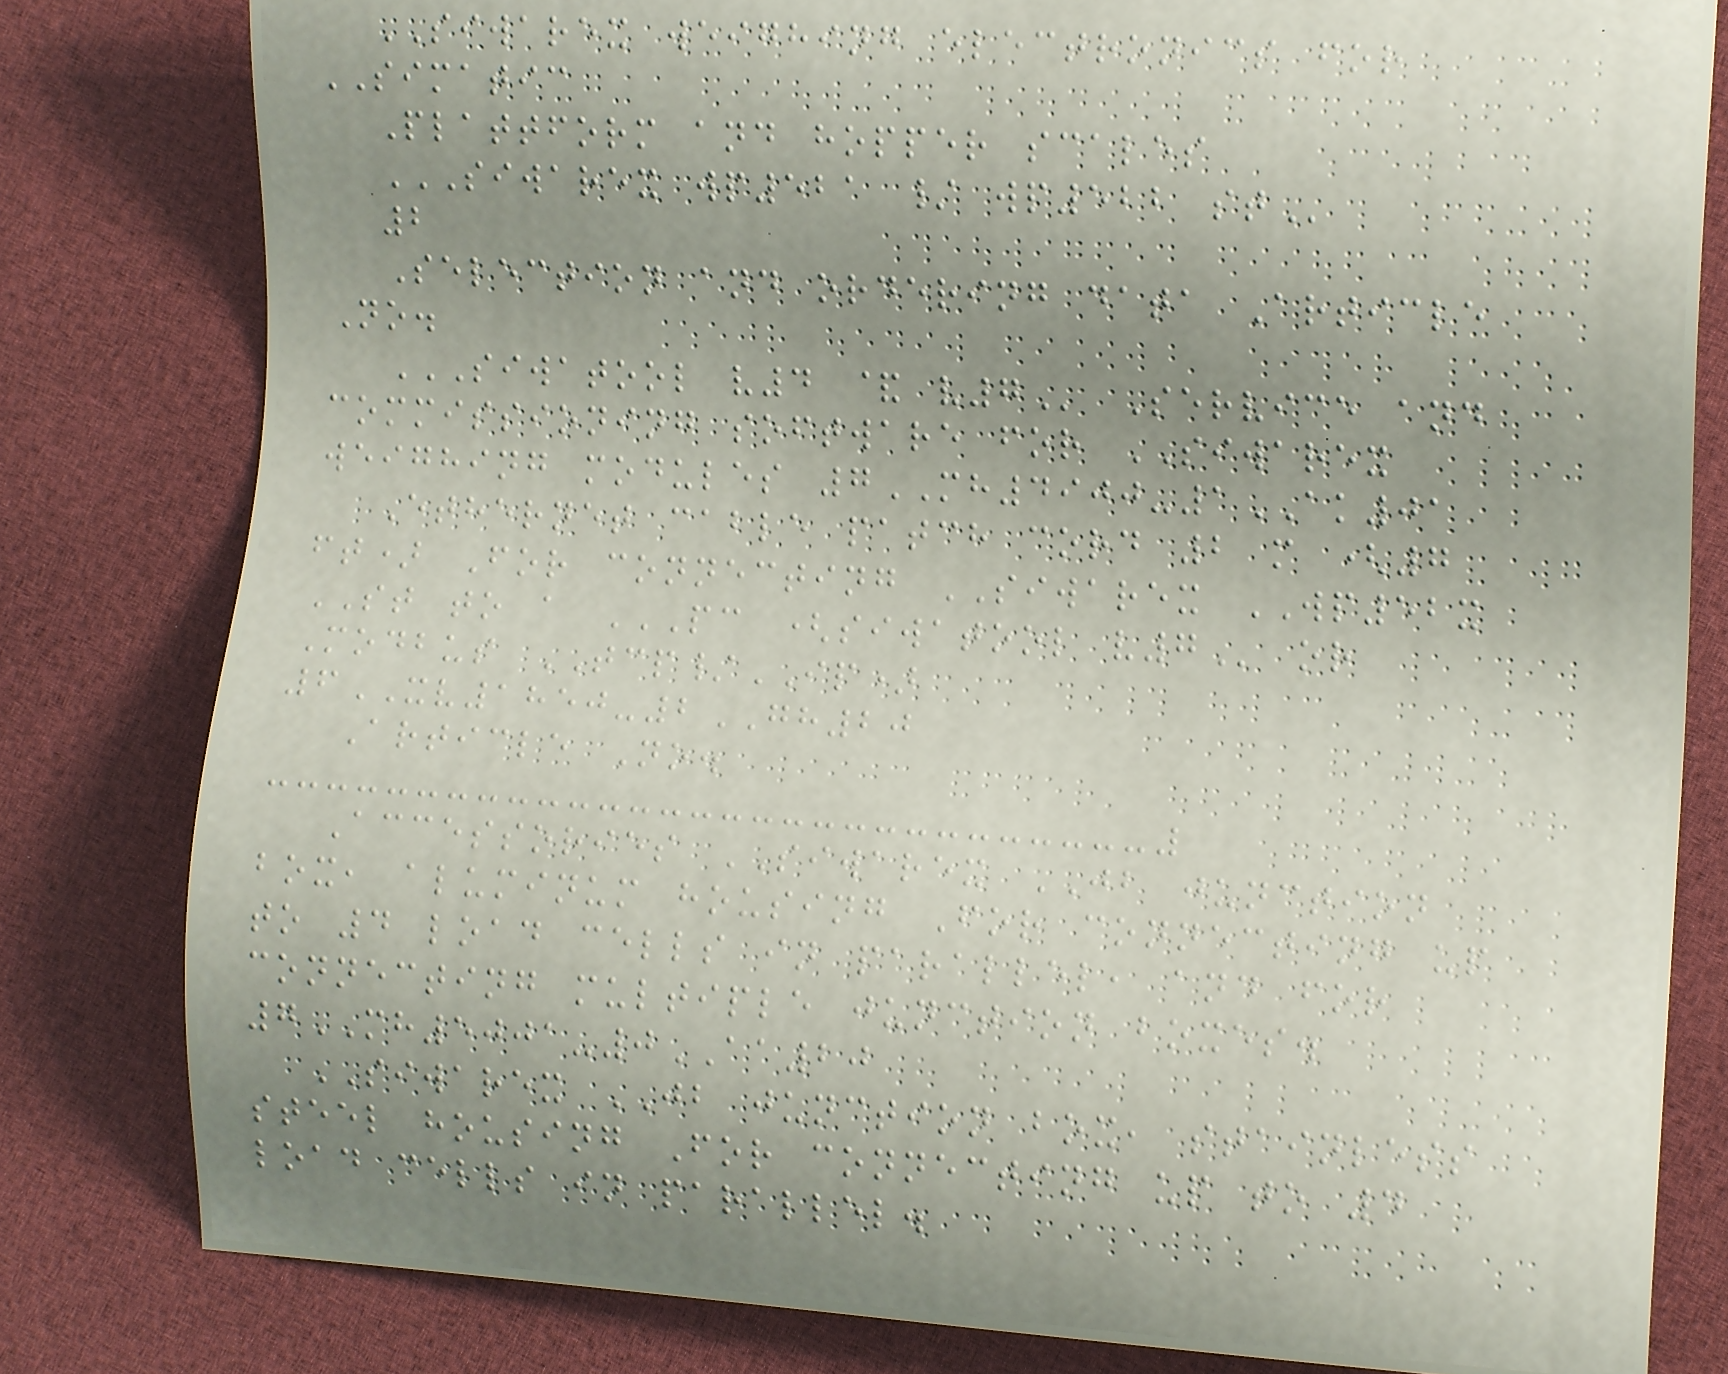SIWAREX weighing electronics for
SIMATIC
Plattform and hopper scales
SIWAREX WP521 / WP522 ST
2
Selection and ordering data Article
No.
SIWATOOL V4 & V7 Service and
commissioning software for SIWAREX
weighing modules 7MH4900-1AK01
Ethernet cable patch cord 2 m (7
ft) For connecting SIWAREX WP52x
ST to a PC (SIWATOOL V7 or
Modbus TCP/IP)
6XV1850-2GH20
Article No.
Accessories SIWAREX JB junction
box, aluminum housing For connecting up
to 4 load cells in parallel, and for
connecting multiple junction boxes.
7MH5001-0AA20
SIWAREX JB junction box, stainless
steel housing For connecting up to 4
load cells in parallel.
